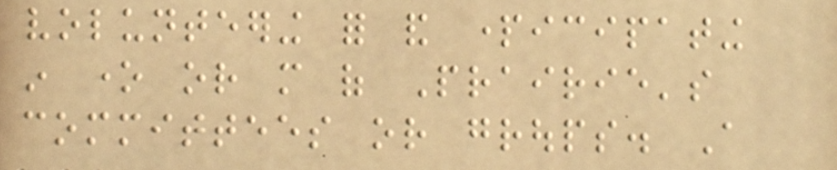volunteering for and participating
in one or more of Prairie's
committees or groups. A
